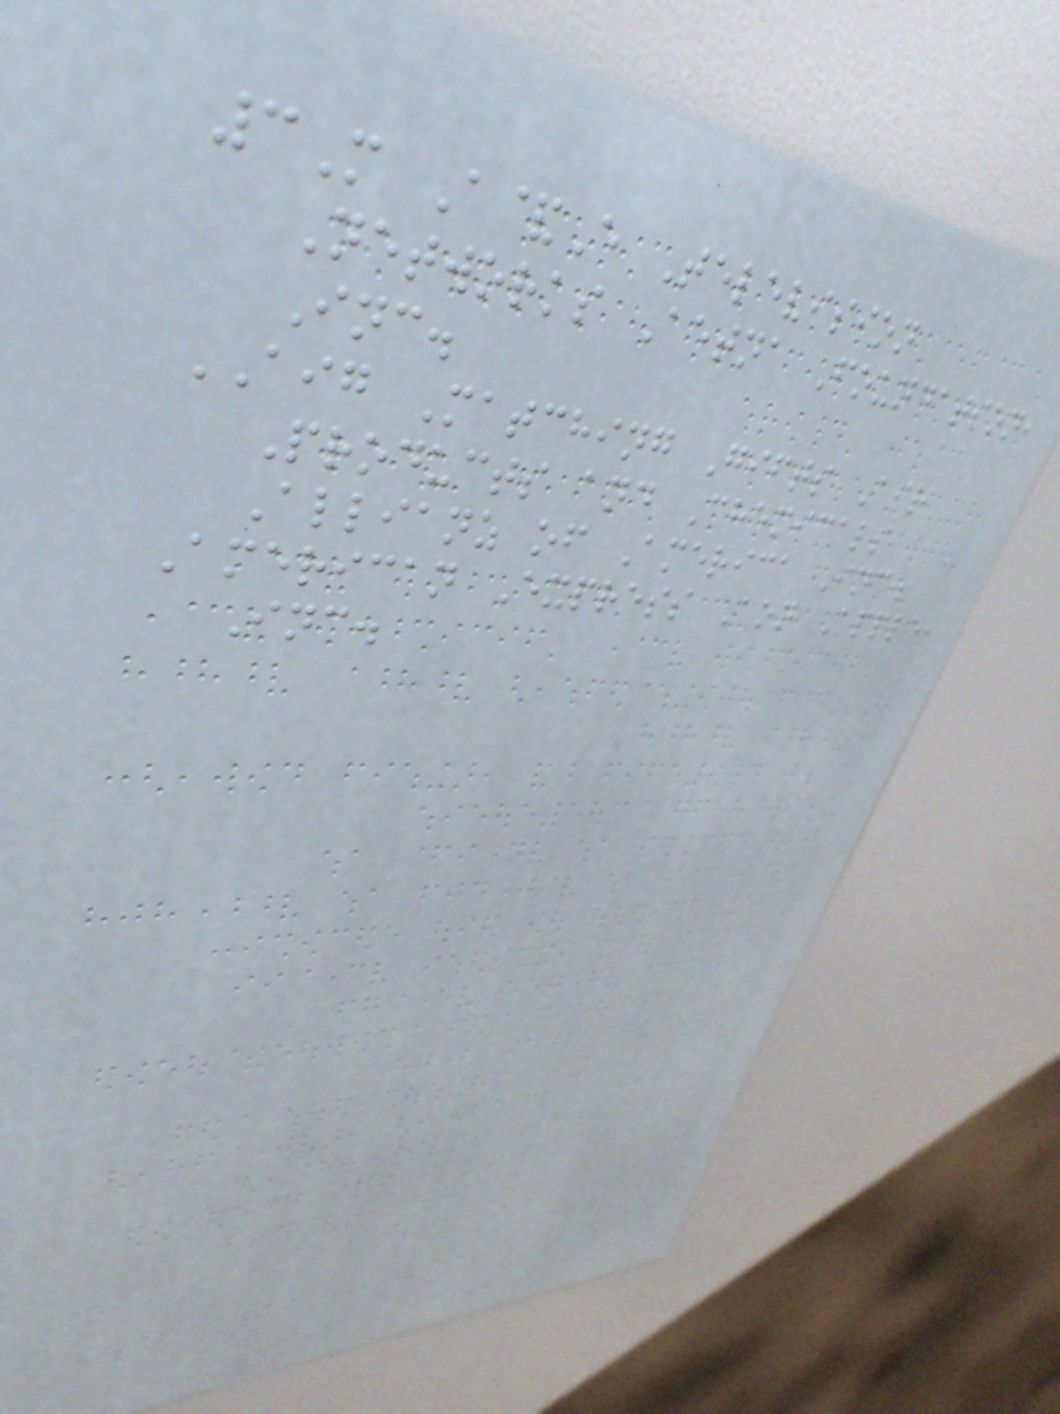3M A&E Television
Networks Aetna Foundation,
Inc.
AIG Matching Gifts Air
Products and Chemicals
Allianz of America Inc.
American Express Aon Apple,
Inc.
